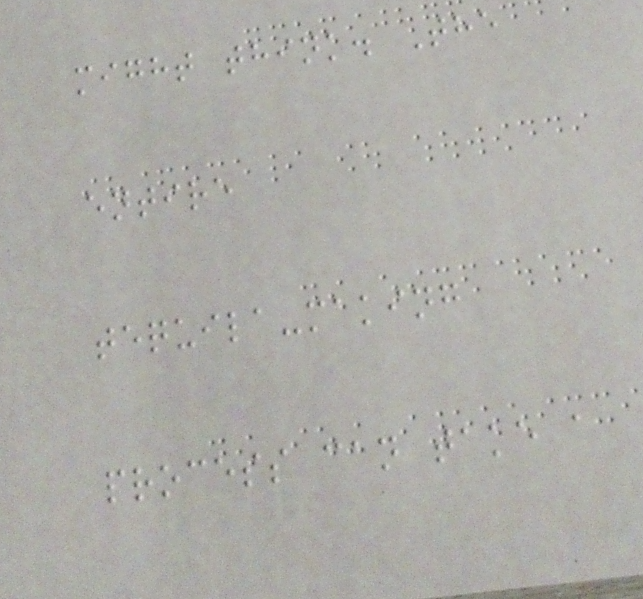might think. The
entire
tequila-making
process can take a
